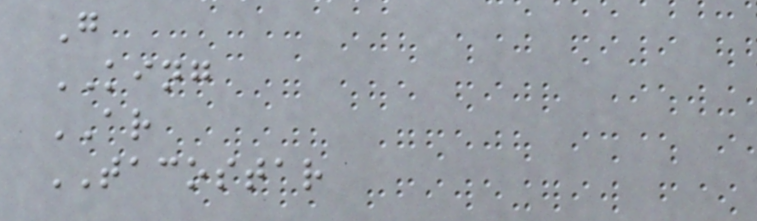G
KING
AR
TACOSTAR
